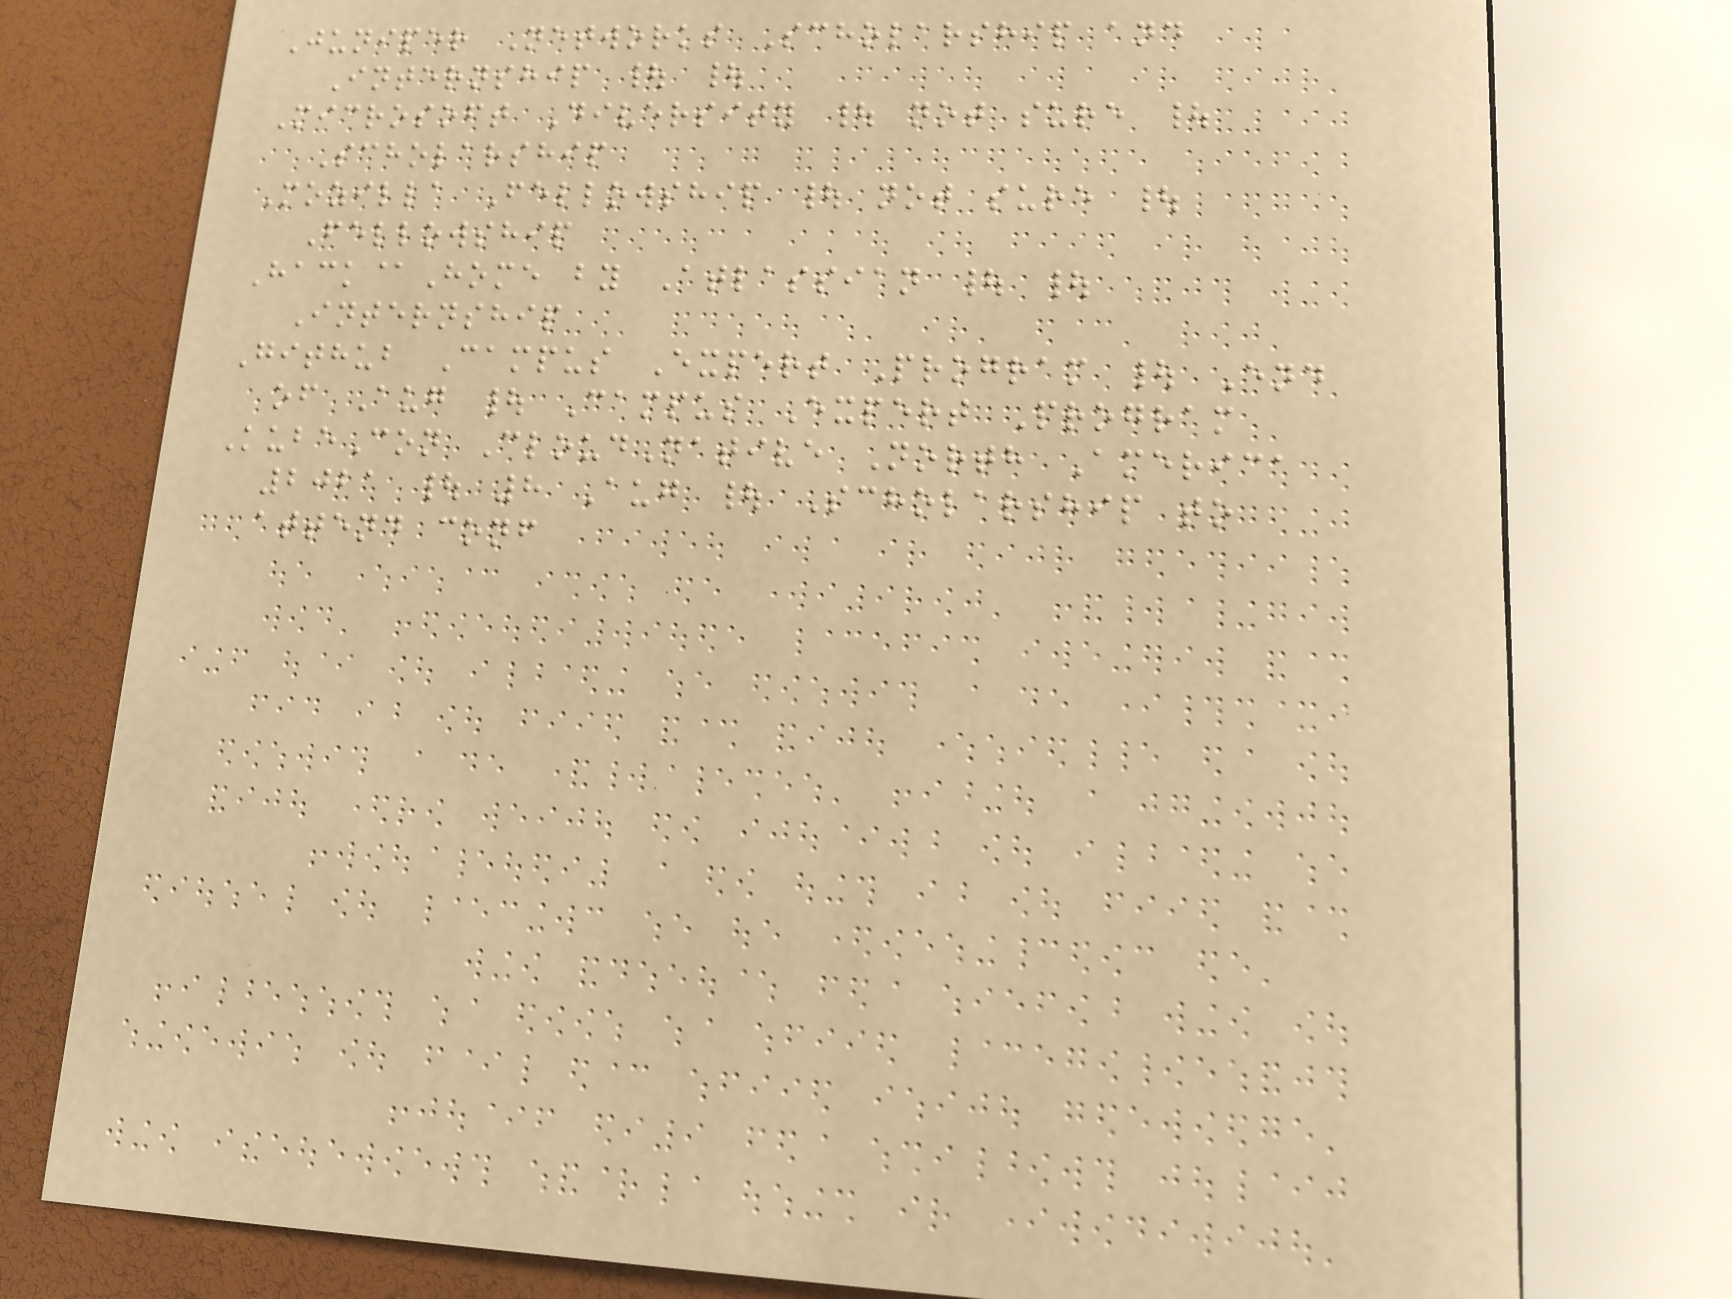Juniper Networks Scholarship and
Internship | |
Microsoft Diversity | not sure |
Scholarship
Mozilla Fellowship | not sure |
Fellowship
Hack@Home by Atlassian | |
Internship
Github Campus Expert Program | End
of Aug | Campus Expert Program
KubeCon CloudNative North America
2021 | 8 Aug | Scholarship to
attend conf
